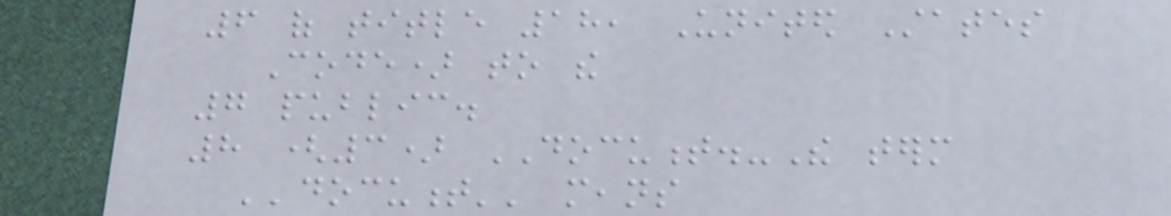6 of title 18, United States
Code) to the
7 public.
8 (3) DOCUMENT.-The term
''document'' means
